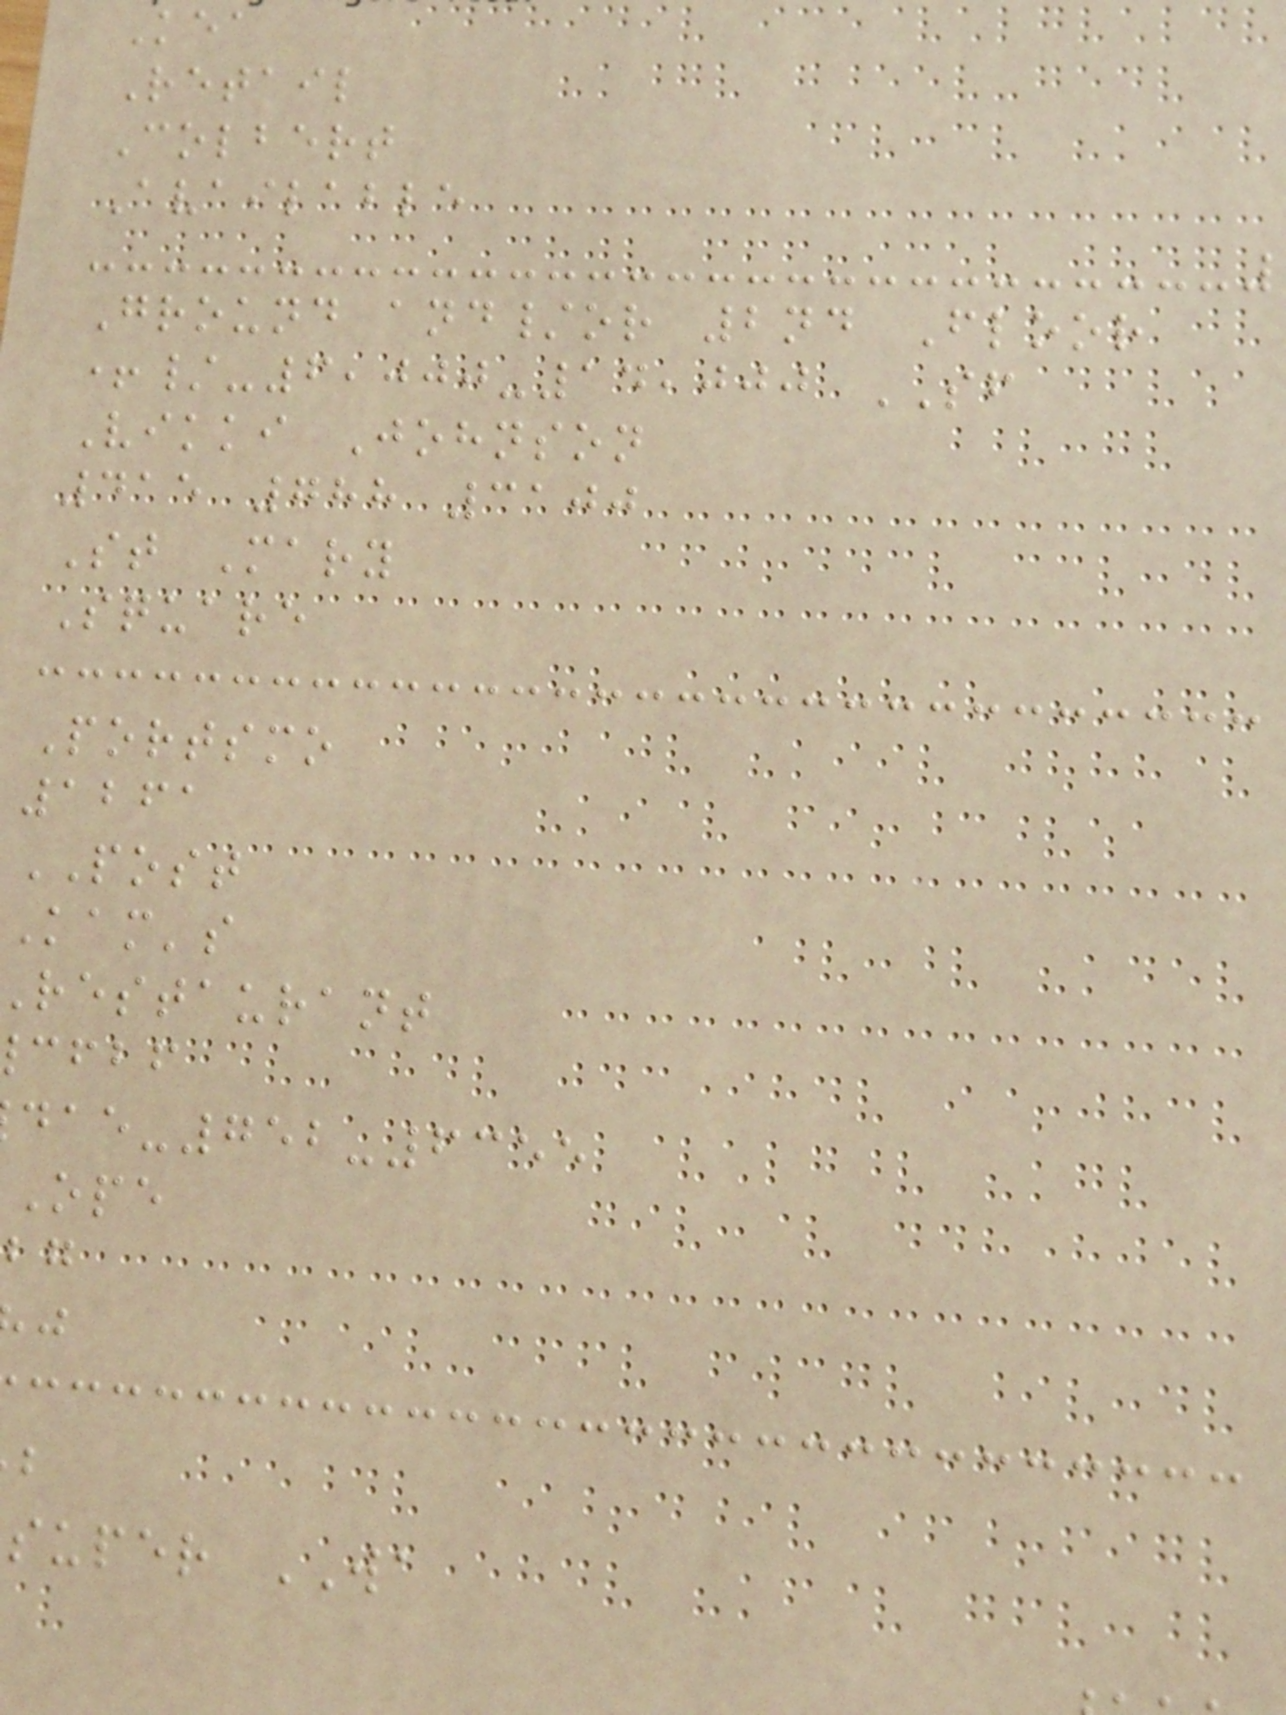Kea
Retail
Colbert
Available
Ground and/or 2nd Floor
+/-6,000-14,000 SF
Vikki Johnson
415 788 3100
St Mary
Square
Portsmo
1261
POST
Kam's
restaurant
cfbf
-752-6355
super WA
